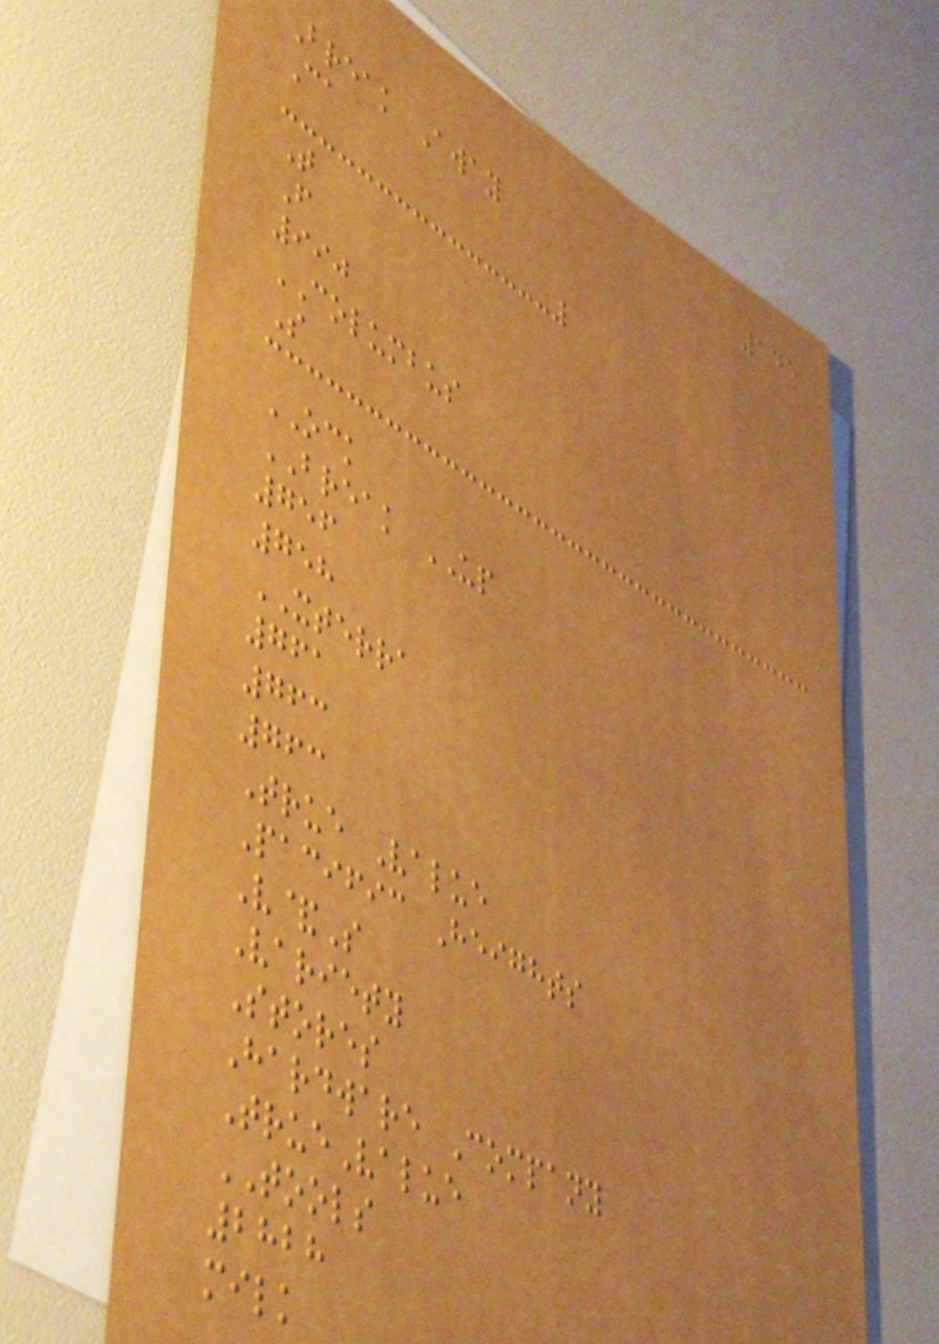145
Break Away
Ca
T
F
990
COLUMBUS
S
OCK
BREAK UP
756
758
XTERRA
761
763
763
True Value
Pacific Heights
V&S
Variety
Stores
Hardware Company
TrueValue
TOOLS
2828
milk
